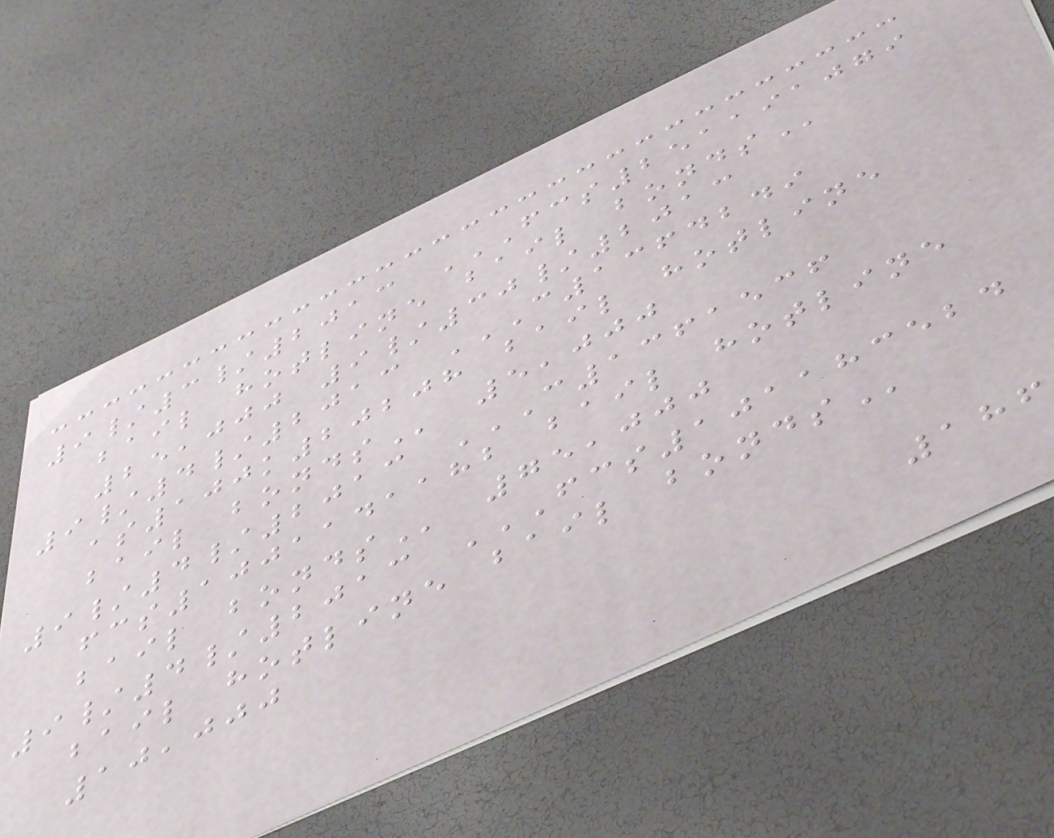9/3/2013 FCS251191079
BAIL HOTLINE BAIL BONDS
25,000 9/30/2013
9/4/2013 C1364249
AS100K20208 BAIL HOTLINE
BAIL BONDS 5,000
9/4/2013 C1361536
FCS1001141182 BAIL HOTLINE
BAIL BONDS 75,000
9/4/2013 FCS101183524
BAIL HOTLINE BAIL BONDS
10,000
186
